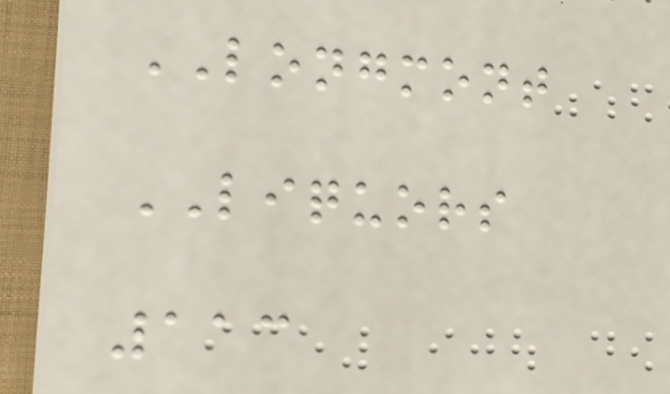LONGMONT
LIQUORS
113
